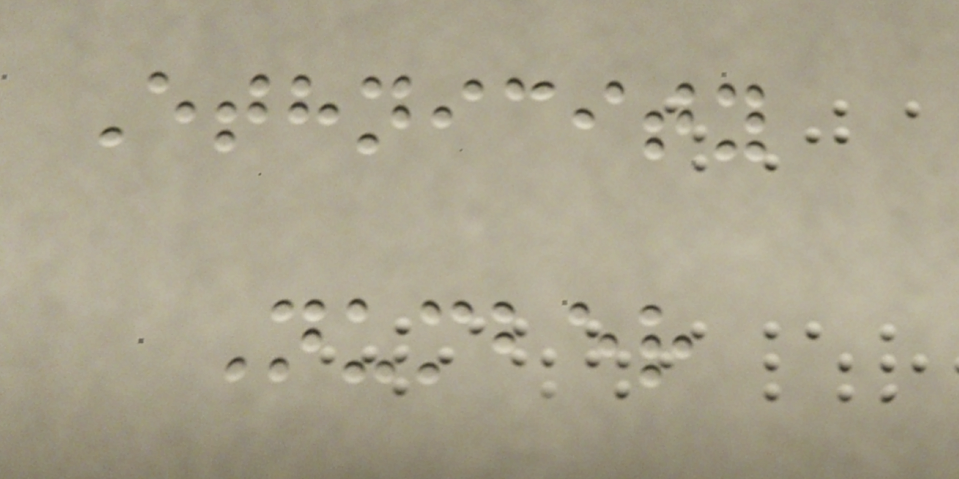Ethnicity
Number
